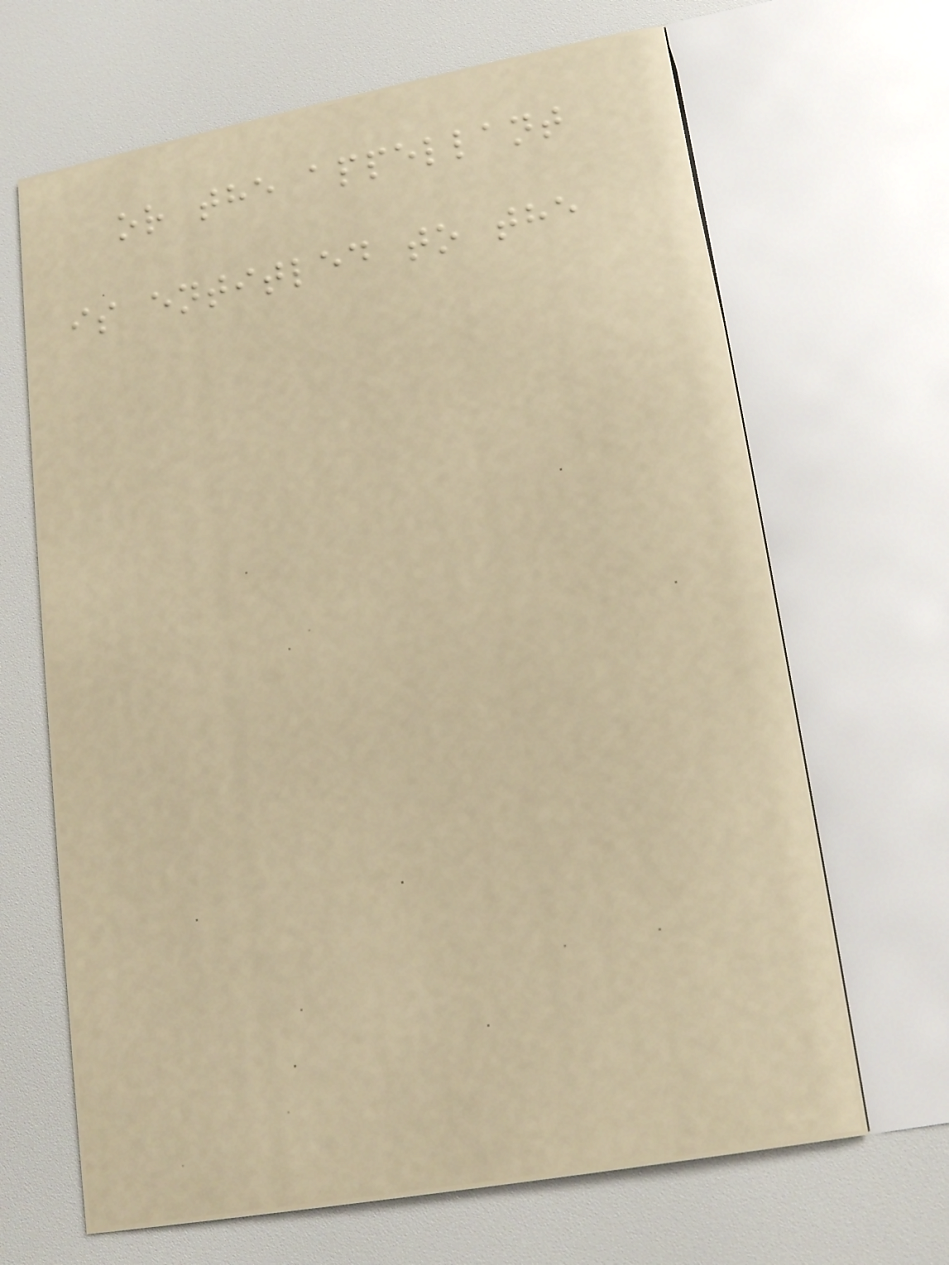or the appellant
is entitled to the
